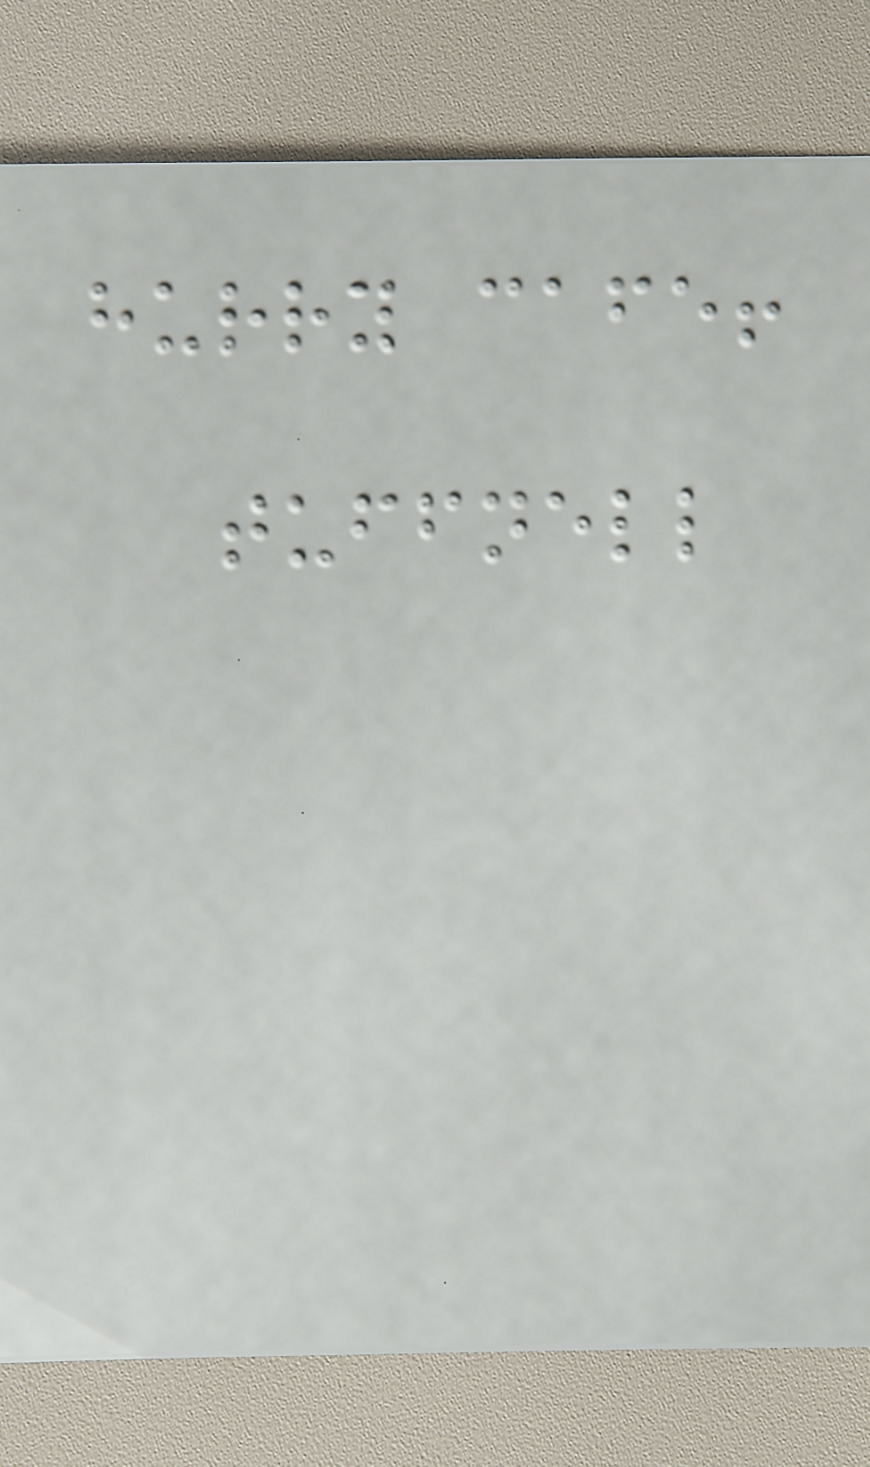hurry cafe!
tuffnell
